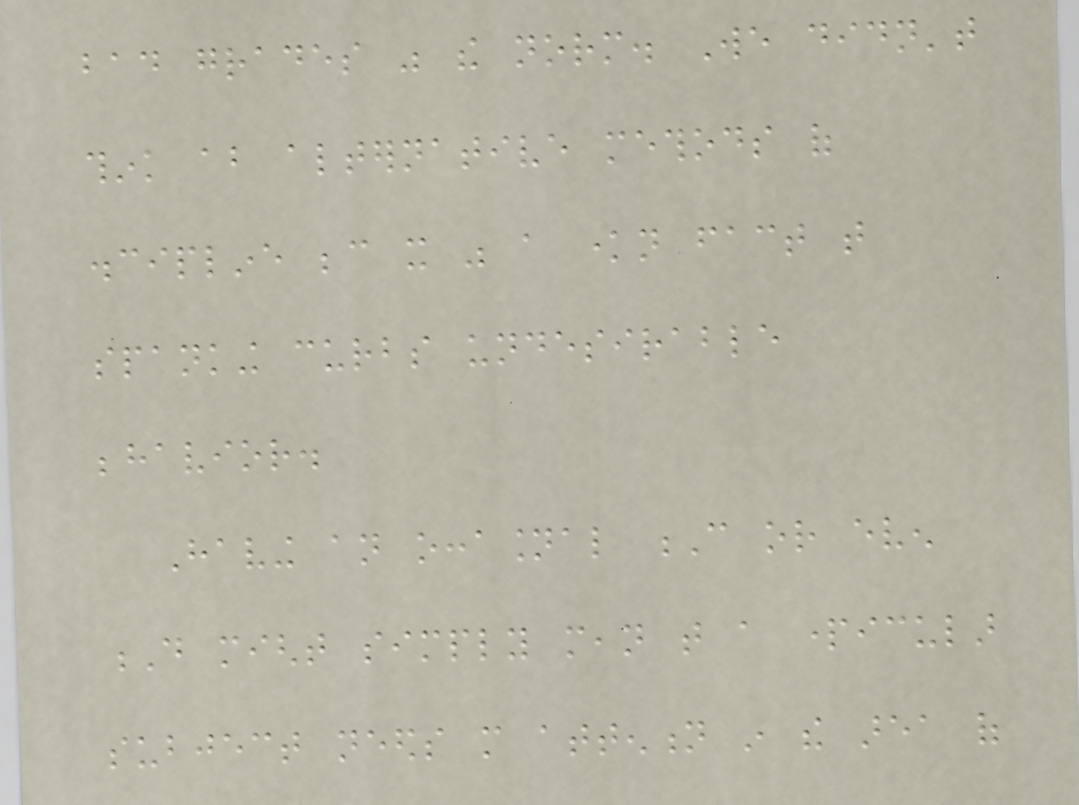bad grades was the norm. We didn't
think about alternative methods of
discipline because it was a known fact that
spanking curbs undesirable
behavior.
Having an occasional C or even
D might simply mean that a particular
subject needs more attention in the area of
